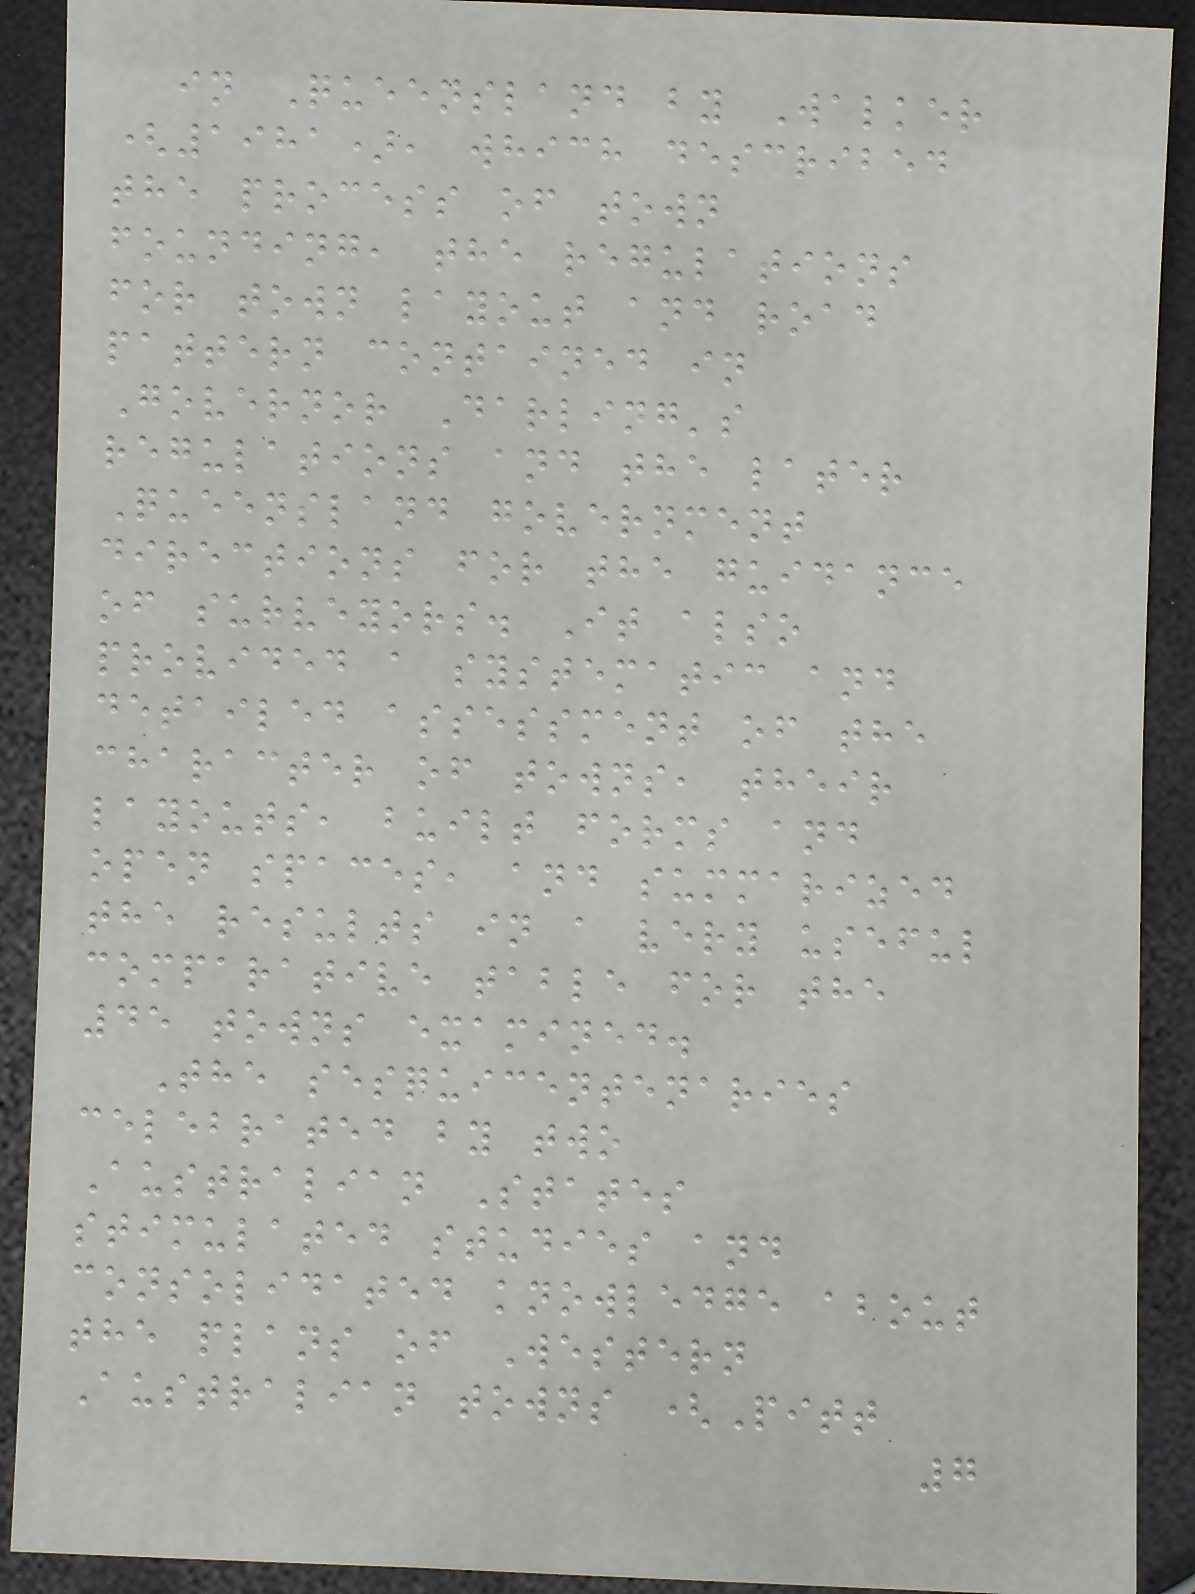in Queensland by Walker
(1981), which described
the process of town
founding, the regulations
for town layout and road
pattern contained in
Governor Darling's
regulations and the later
Queensland government
directions for the guidance
of surveyors. It also
provided a systematic and
detailed assessment of the
character of towns, their
layouts, built forms and
open spaces, and summarized
the results in a very useful
comparative table for the
45 towns examined.
The sesquicentenaries
celebrated by two
Australian States
stimulated studies and
consolidated knowledge about
the plans of Western
Australian towns (Pitt
7
